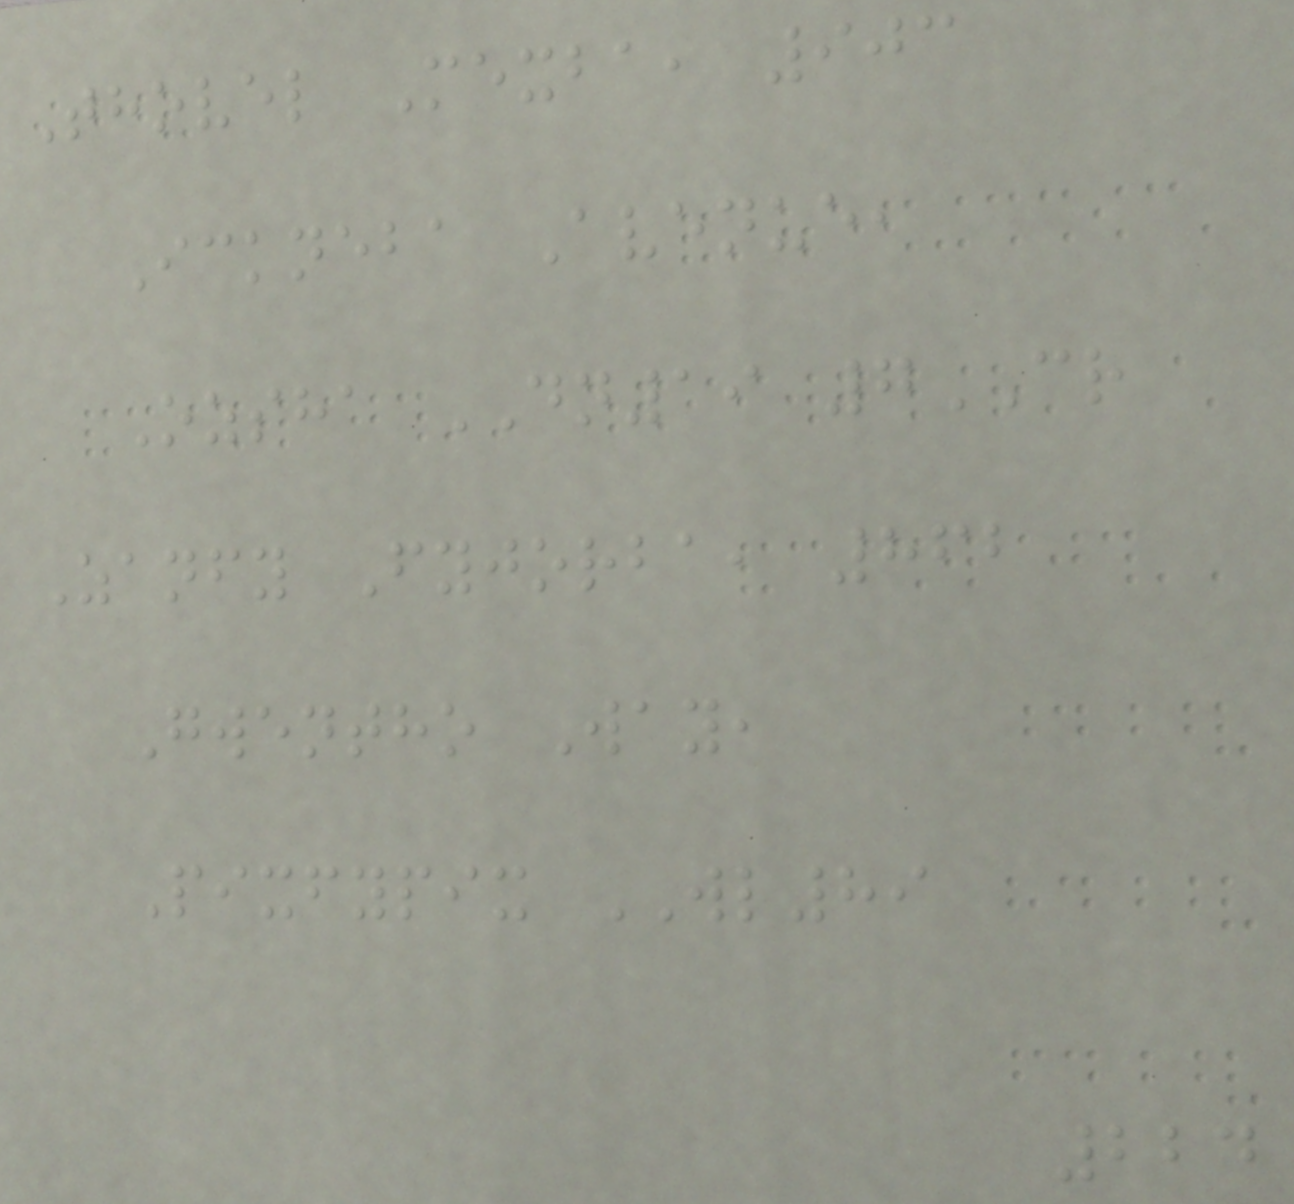Thovel Mexba, 903
Ickneba Avenue,
Ozsha DN19 7CR
Zanfy Fyjorba, 862
Gwentho Way,
Pixfypix WL89
224
